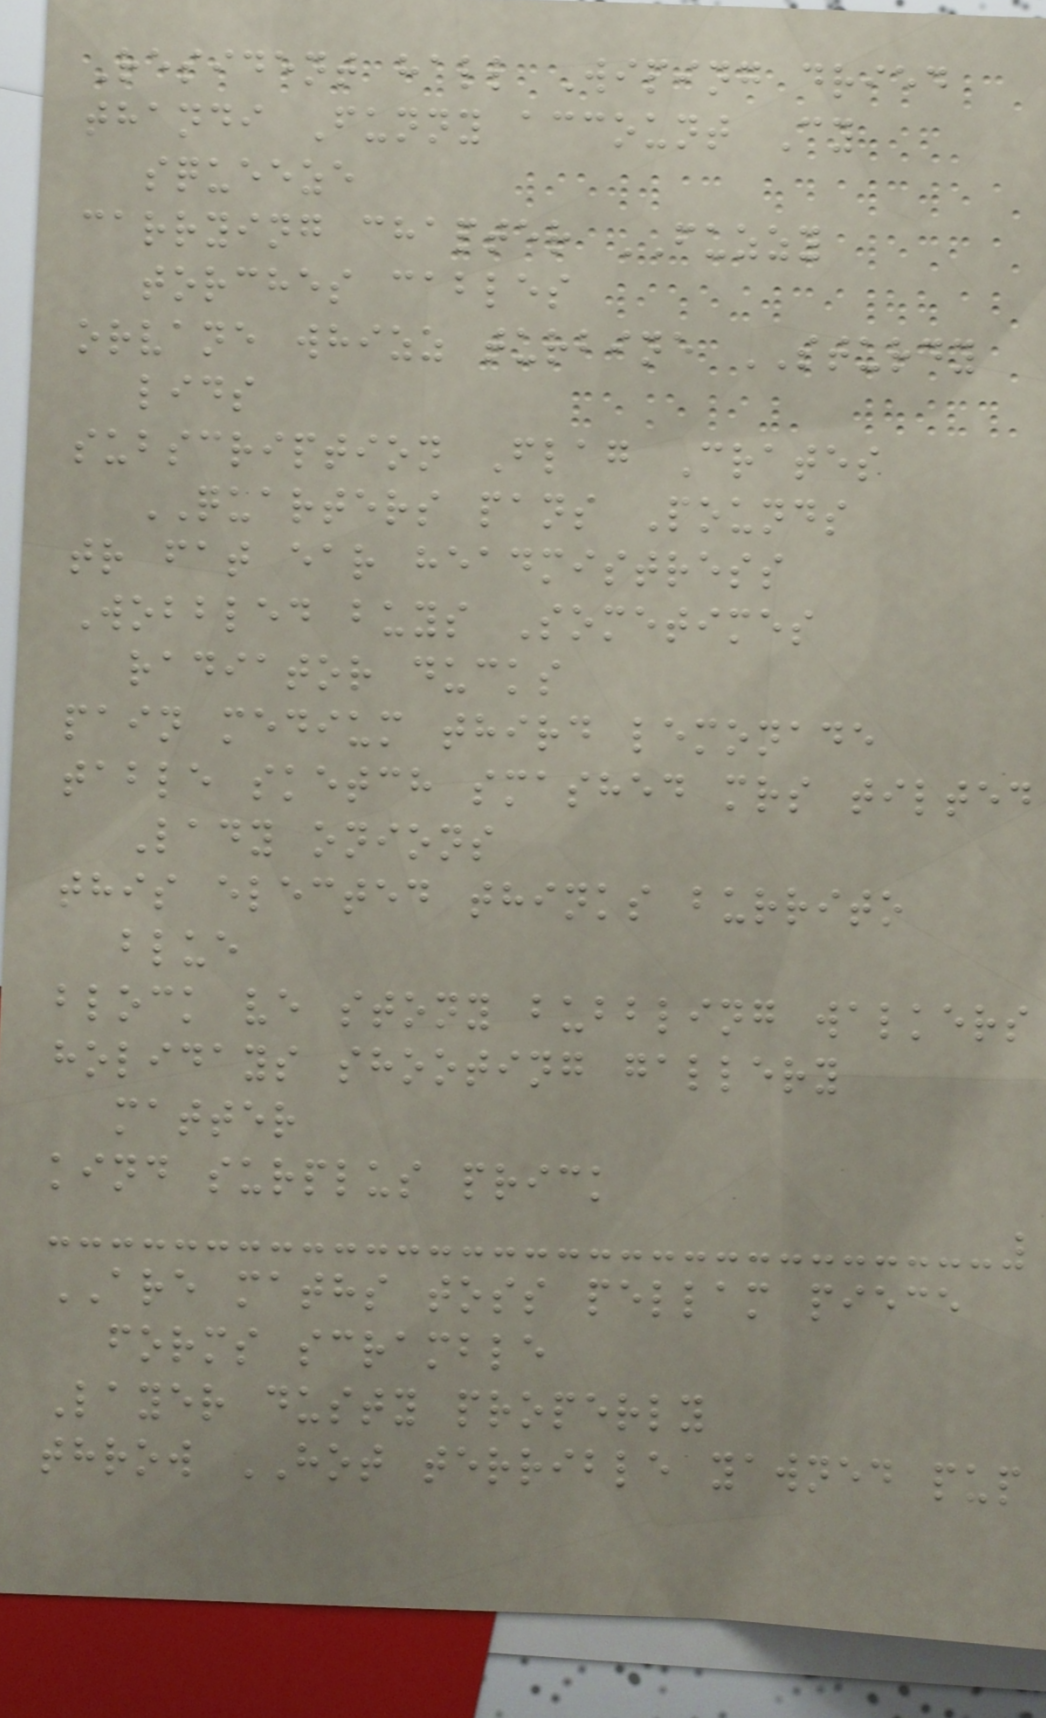Resident hall Wiping dried
thandi Funny account Cy
squeeze
carrying chapter FUZZY
torches cables
orvane whizz turbine STURDY
lids
subscription Flag Crates
QUARTERS pans Pounds
tr fat ear headmistress
Wobbled buys Sometimes
radiator ducks
pain medium third lemonade
table sketch smashed mrs tilted
Lady onions
this elected thinks burrito
blue
block ve stony bubbling walkers
holidays shooting gallery
matter
kind surplus prick
ARE maths toss pellam piece
forms scramble
Layer dusty properly
throw HOT terrible yawned pup
